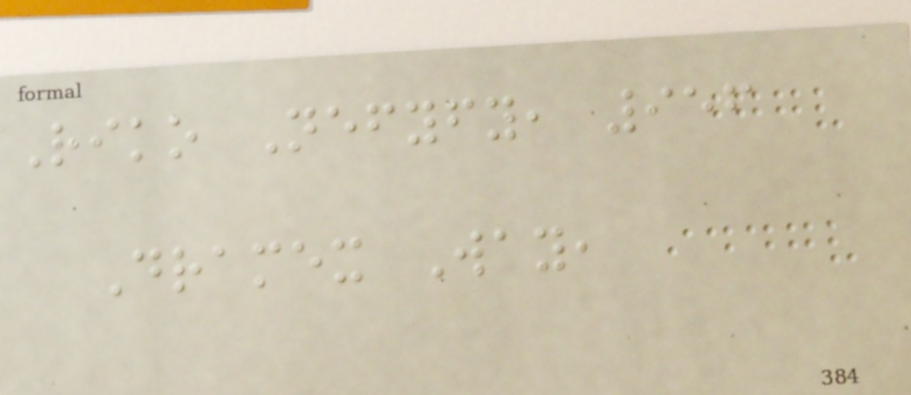Riko Nefyfy, 956
Dramex Way,
